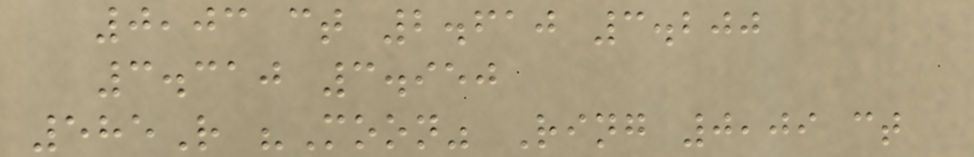0,03 ct 2.610 3.200
3.310 3.950
585R "Moon" Ring 0,09 ct
